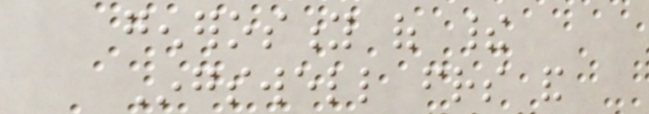generosity of their
Ingswell friends and
